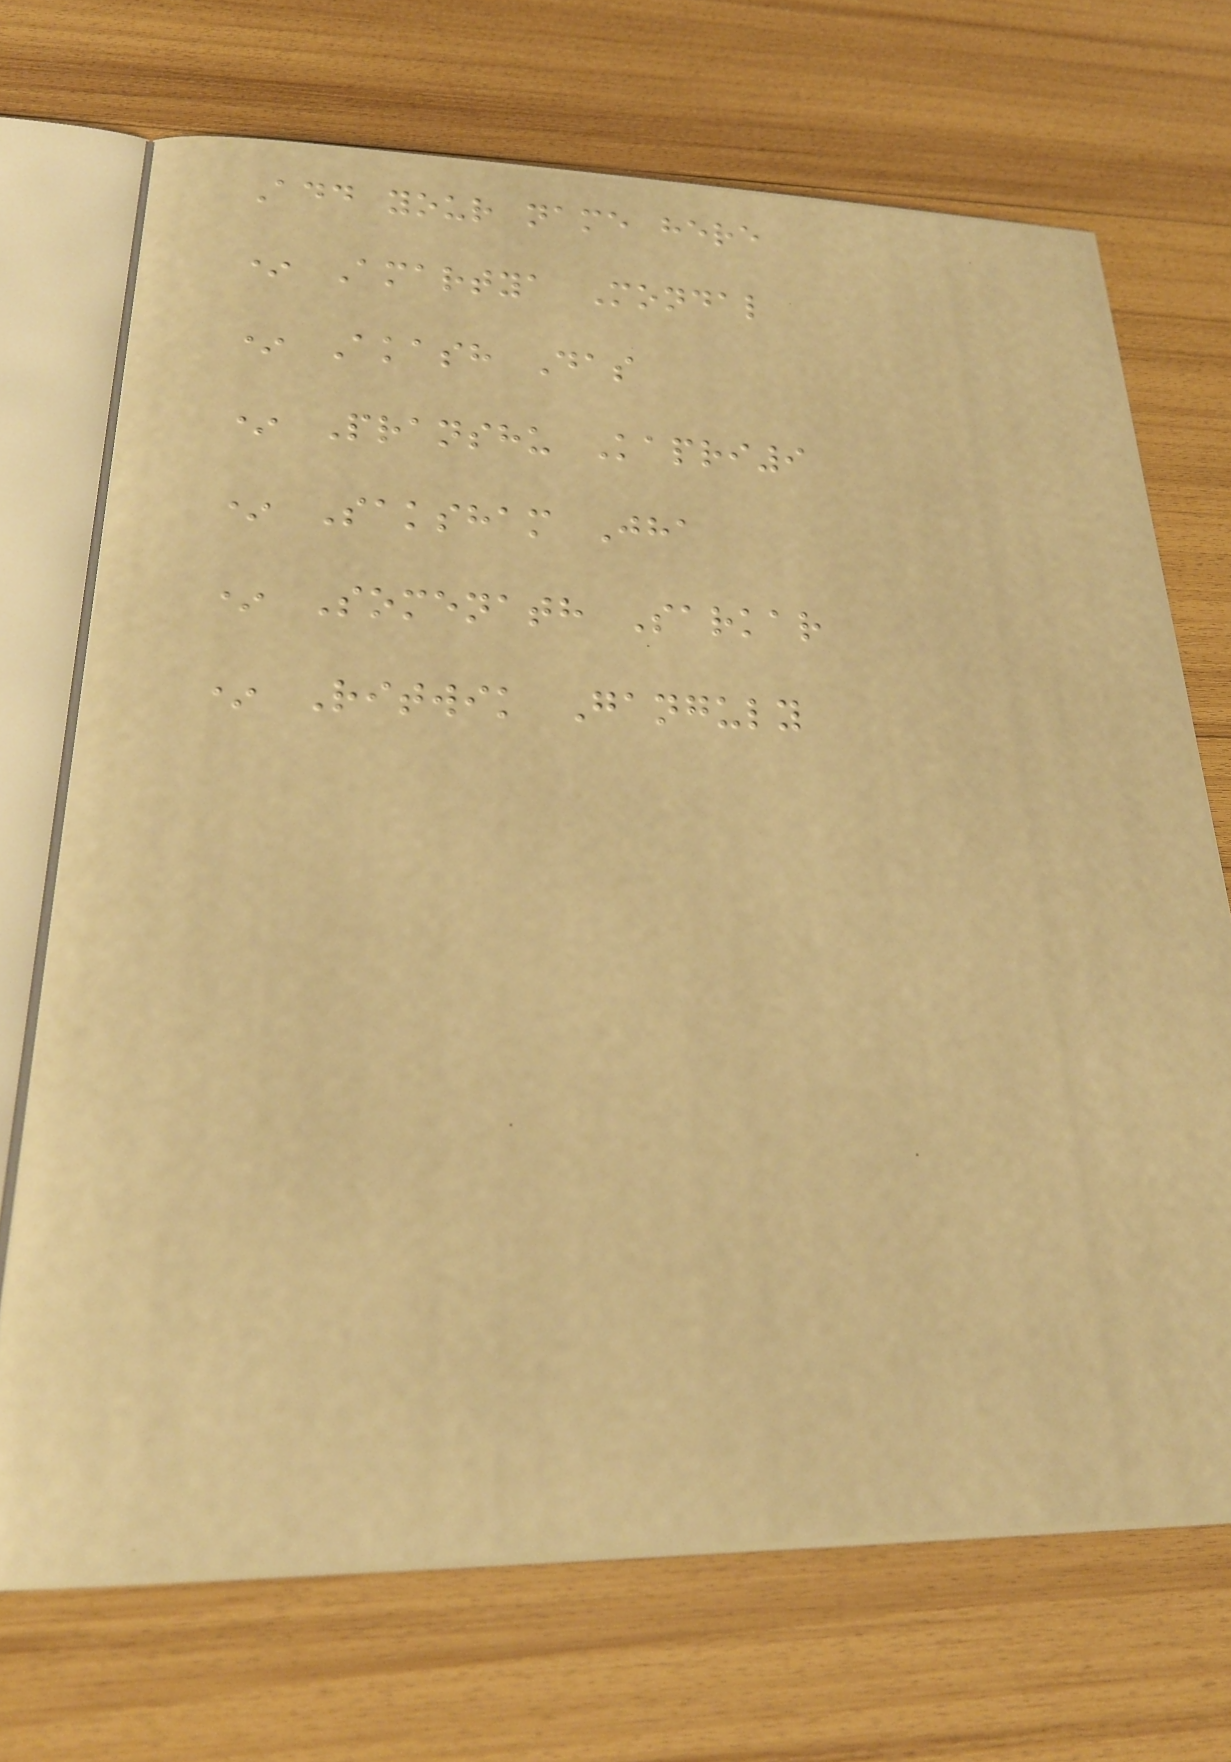Add your name here
* Amartya Mondal
* Akash Das
* Pranshu Kapri9
* Saksham Jha
* Somenath Sarkar
* Ritwik Ganguly
